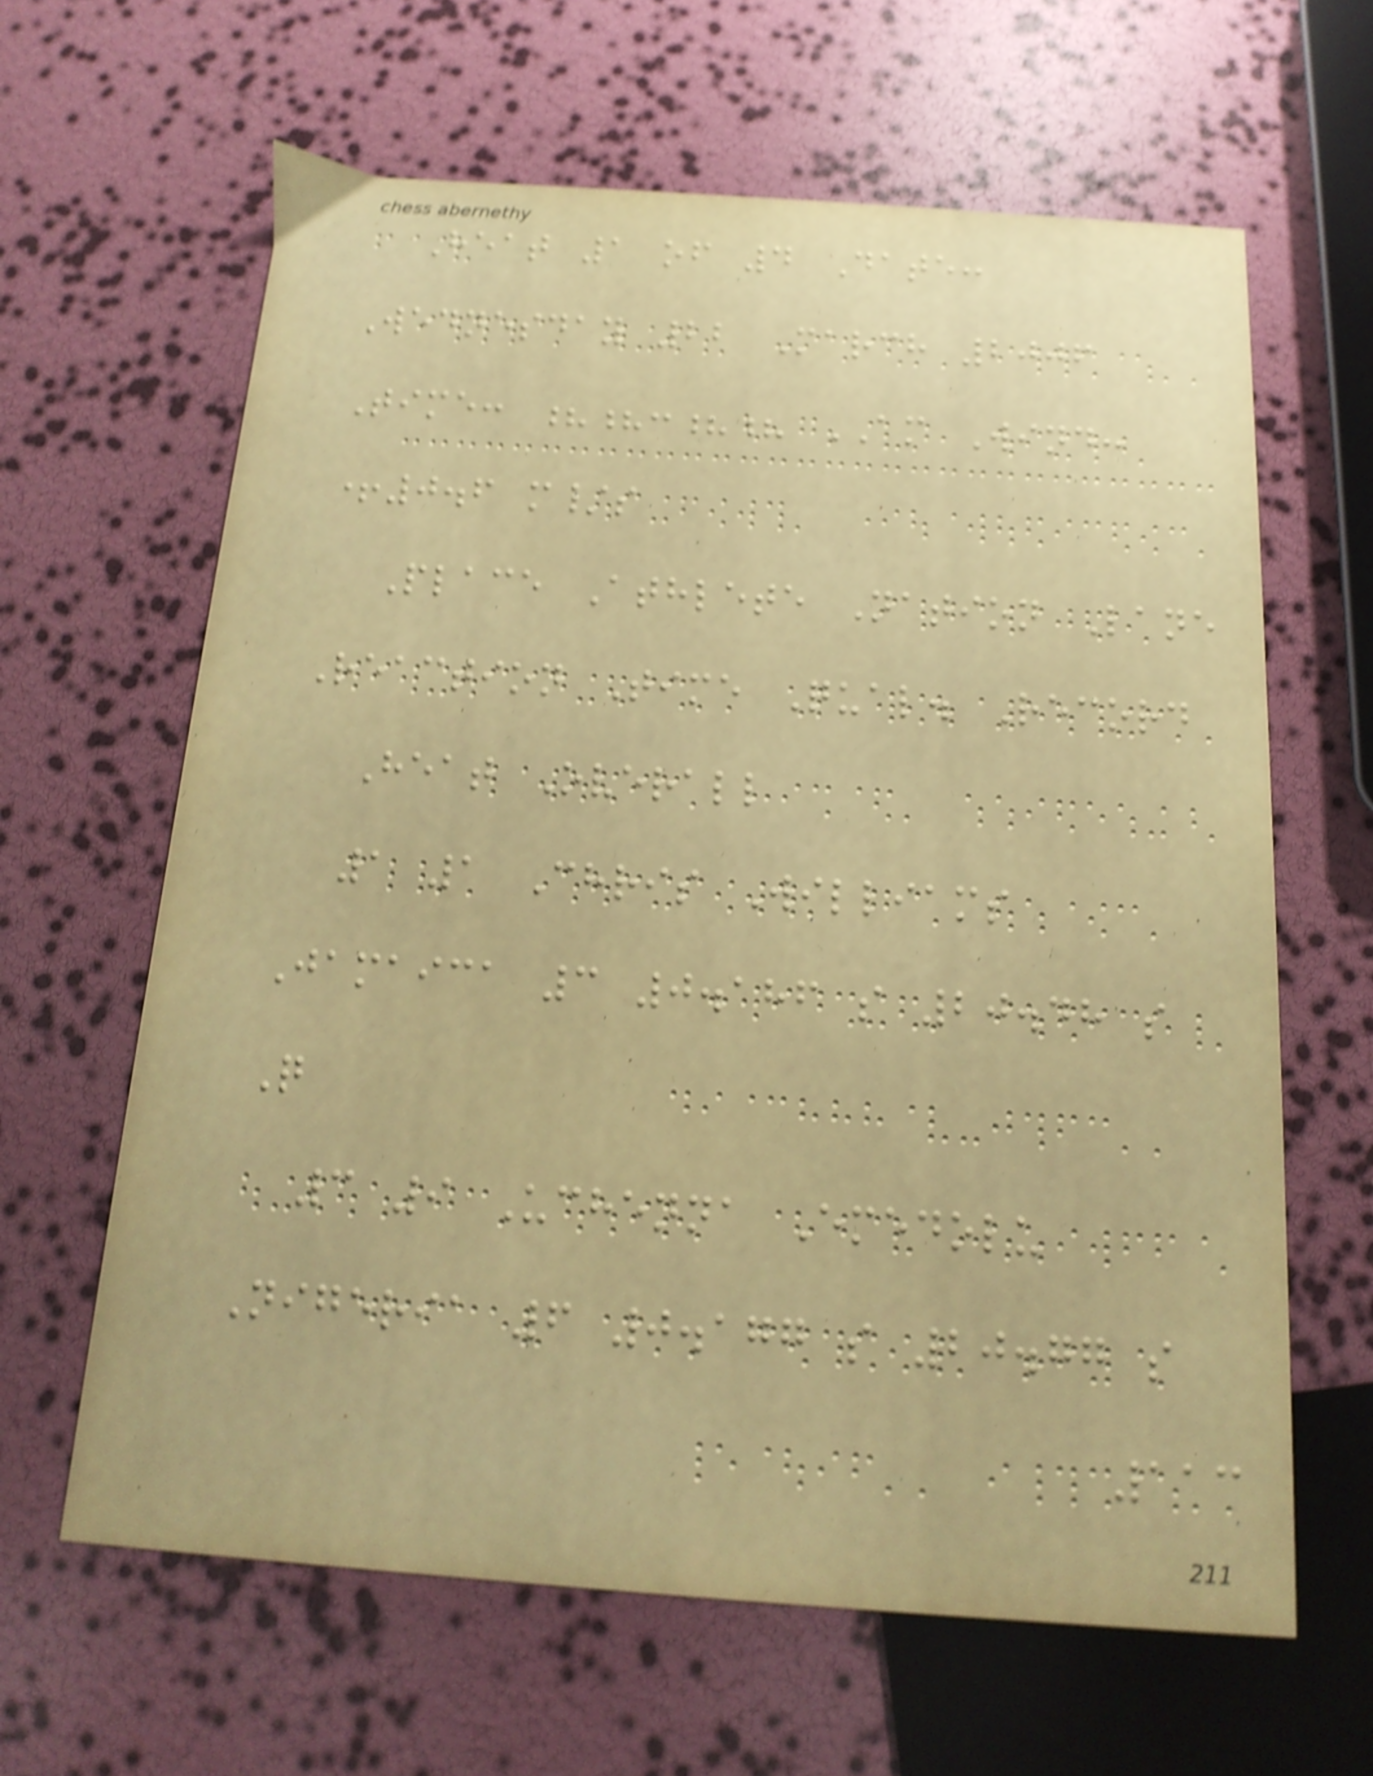Heat 1 of 4 Date:
Wednesday 22 March 2006
Time: ??:?? AM Wind:
+0.6 m/s
Place Athlete Nation Lane
Reaction Time Qual. Record
Heat Overall
1 1 Chris Williams
Jamaica 3 0.186 s 20.48 s
Q
3 9 Uchenna Emedolu
Nigeria 6 0.177 s 20.77 s
113
